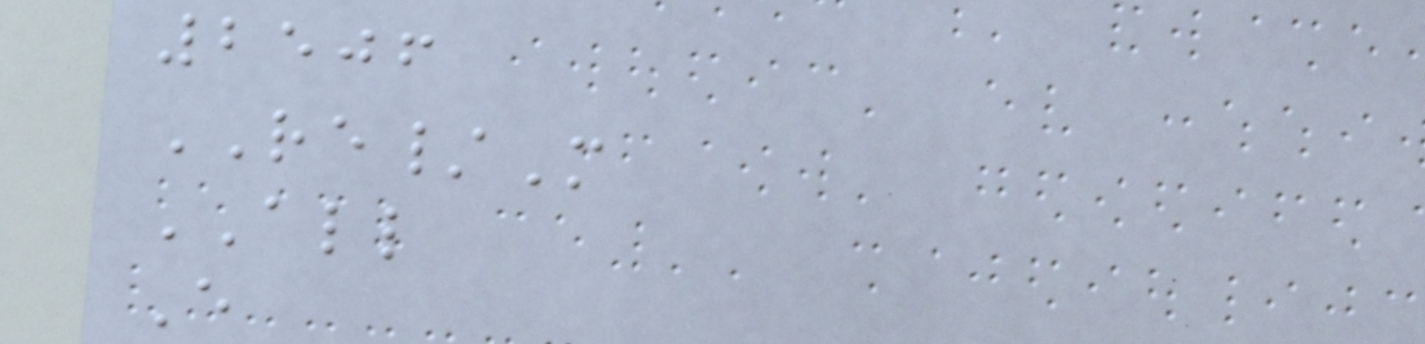2506
RE/M
ALL
E
